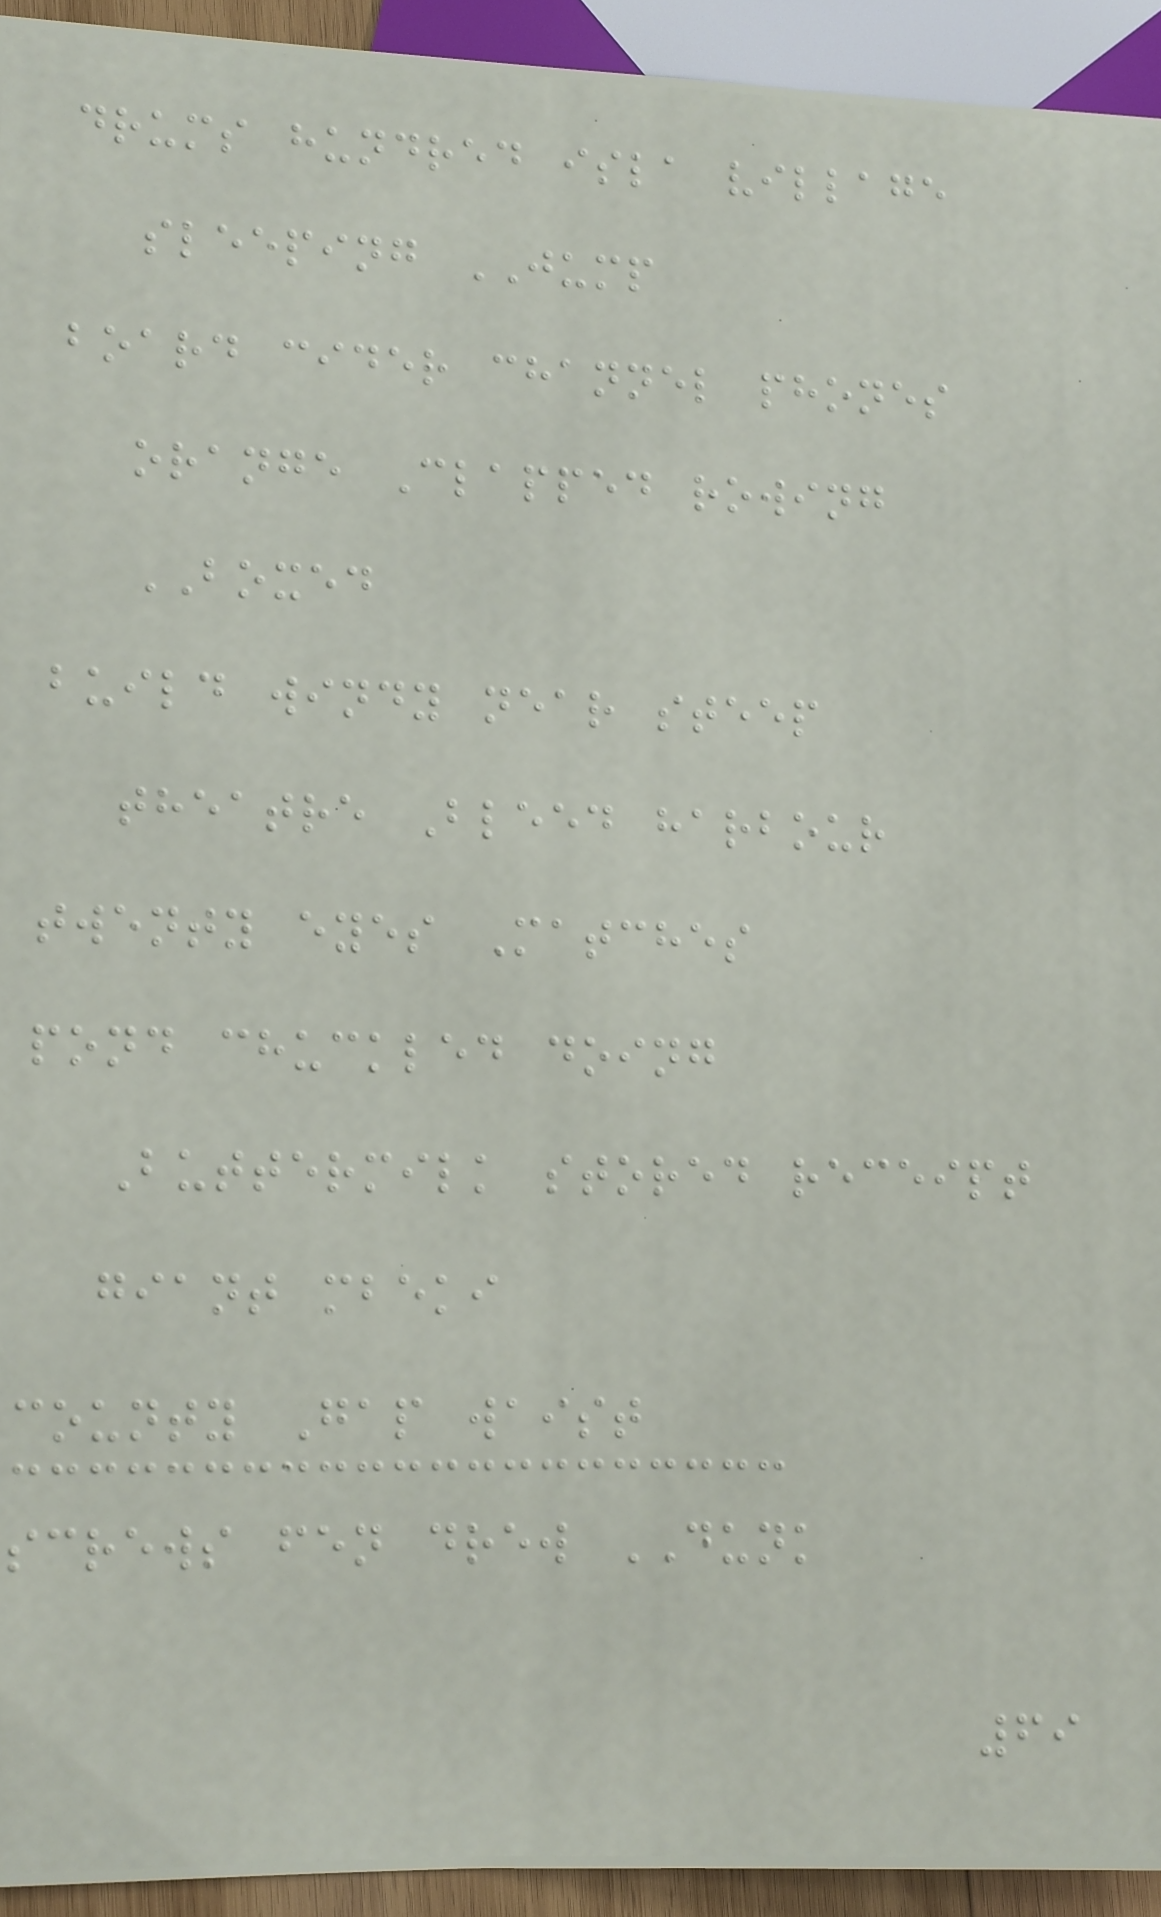drums hundred isla village
sleeping JUMP
board cider channel phones
orange Clapped rowing
BOXED
build windy near steep
theatre Bleed harbour
twenty eyes Matches
pond chuckled doing
Buttermilk stored receipt
giant mbeki
county Gap waist
screws fen drew DUNK
69
